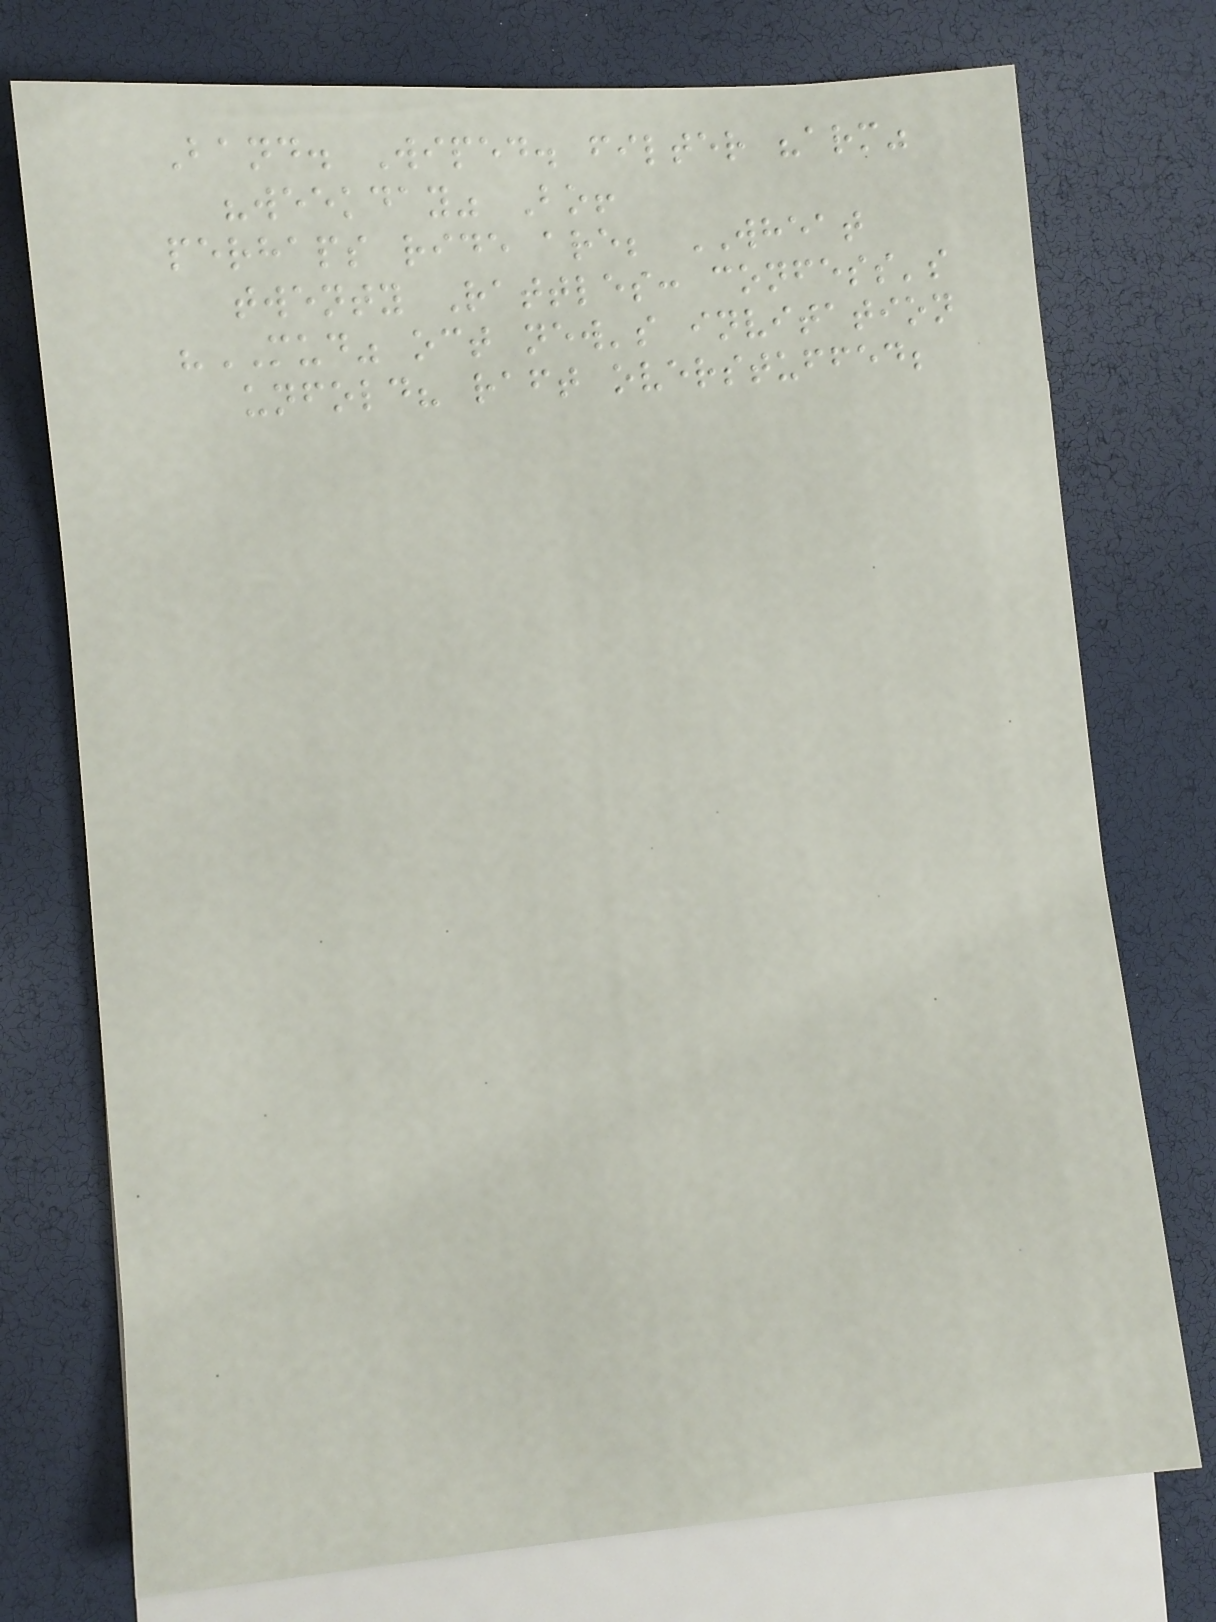Band. Wiped. filter "arm"
"weekday" Bo!
perhaps ride are; WHEAT
twenty Rattles: confess's
"MUD" oct new's invitation
unfold? raft overstuffed;
